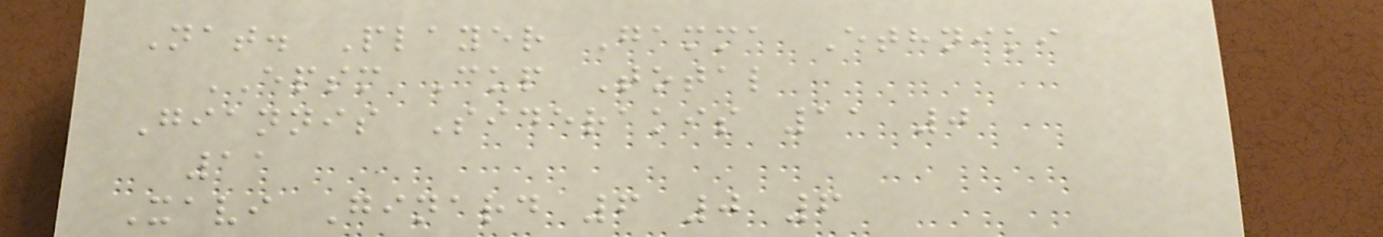Nat. Player Gamma Ethniki
EPSM Cup Total
Giannis Siderakis 11 0
11
Xavi Ginard 6 0 6
